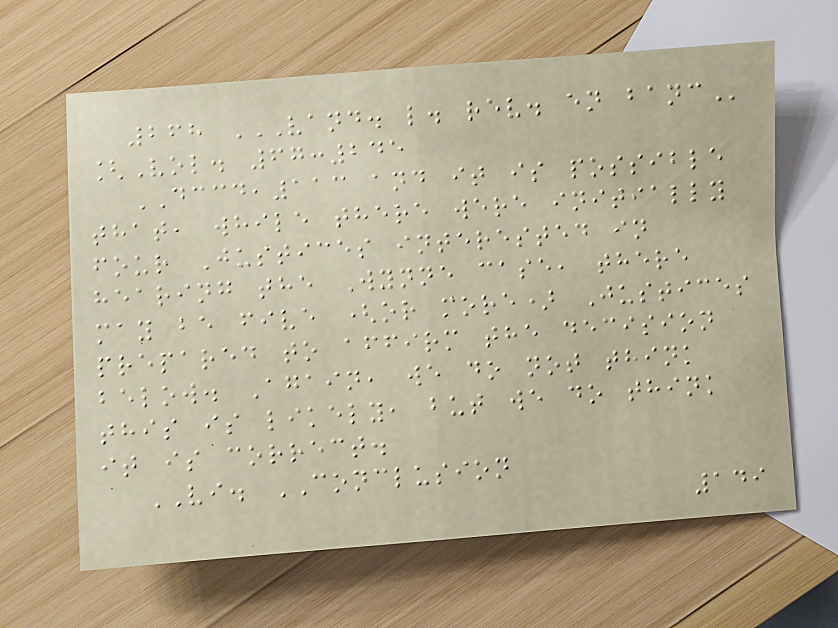268 VAND. L. REV. EN BANC
[Vol. 67:245
DCCD,113 and it is possible
that, while there were initially
four Justices interested in
hearing the Wynne case, there
may be five (or more) Justices
prepared to affirm the decision
below. Again, we do not think
this is likely, but we do think
it is correct.
VI. CONCLUSION
149
